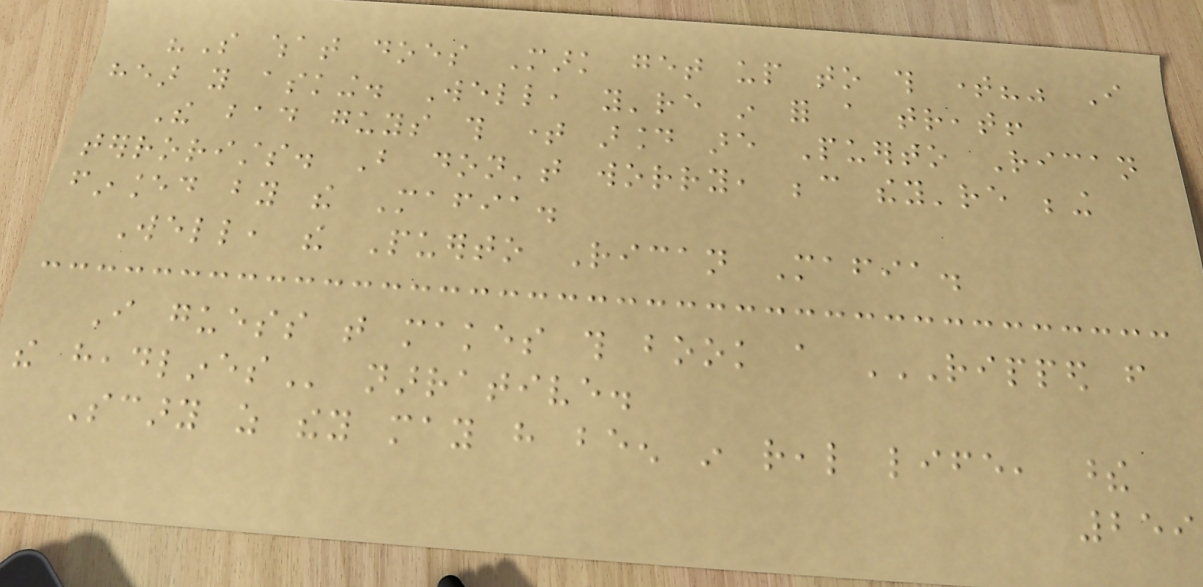"So what does Mark get up to this time?" I
hear you asking. Well, you're in for a treat!
The bad guys this time around are Puerto Rican
terrorists. But don't worry, because they're being
financed by the Mafia.
Well, the Puerto Rican Mafia.
I guess that makes this book a RIPPED FROM
THE HEADLINES narrative.
Scary as they may have been in real life, these
259
